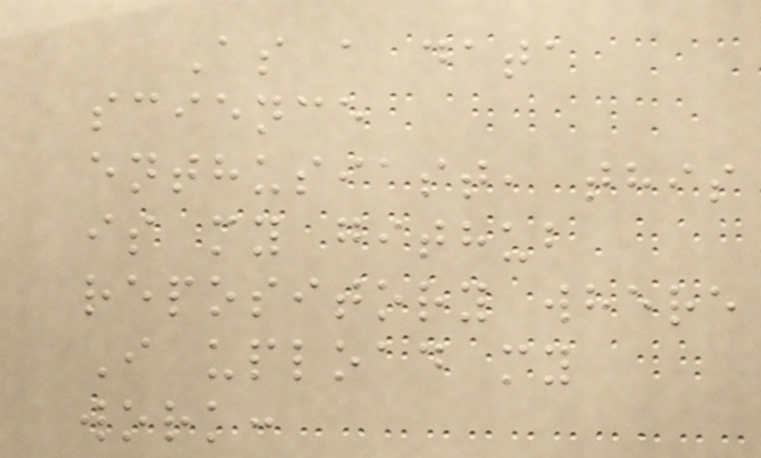As a data
science
enthusiast, this
is my github
repository where
I upload my
work:
